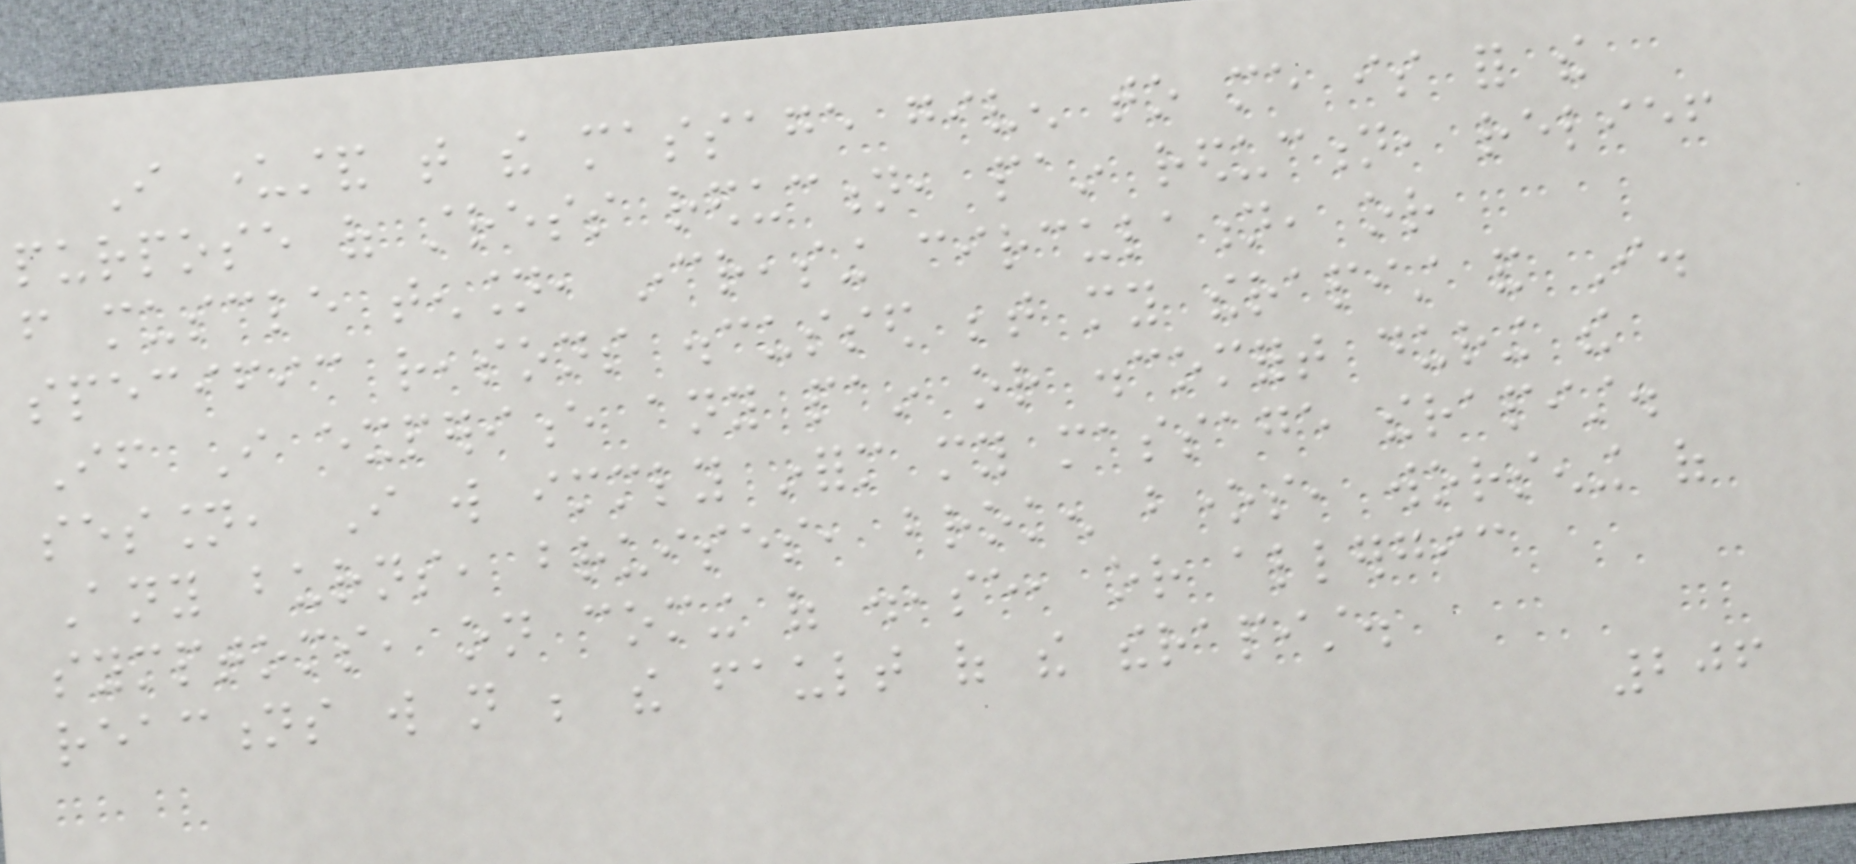I understand that the massage given to me is for the
purpose of stress reduction, pain reduction, relief
from muscle tension, increasing circulation, or
specific reasons discussed between my therapist and I.
If I experience any pain or discomfort during the
session, I will immediately inform my massage therapist.
Any burns, bruises, broken bones, worsening of
symptoms, on coming of disease, or allergic
reactions will not be the fault of the therapist.
206
